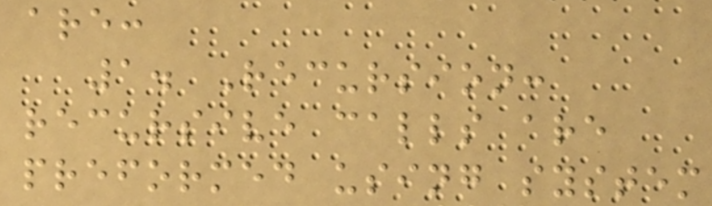are:
1. Recursion:
recursive calls are
preformed using system
